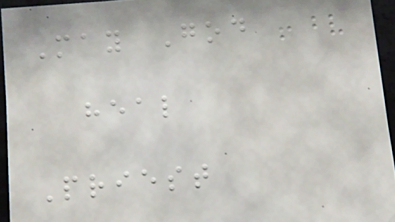May God
heal
Priest
